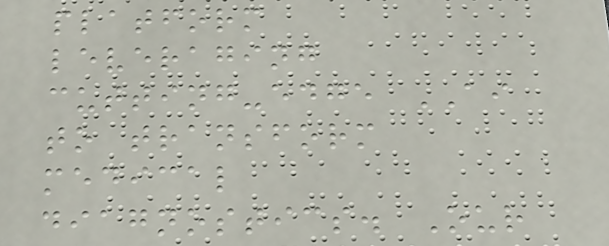platform
leveraging
cutting-edge AI
to transform
medical
diagnostics. Our
